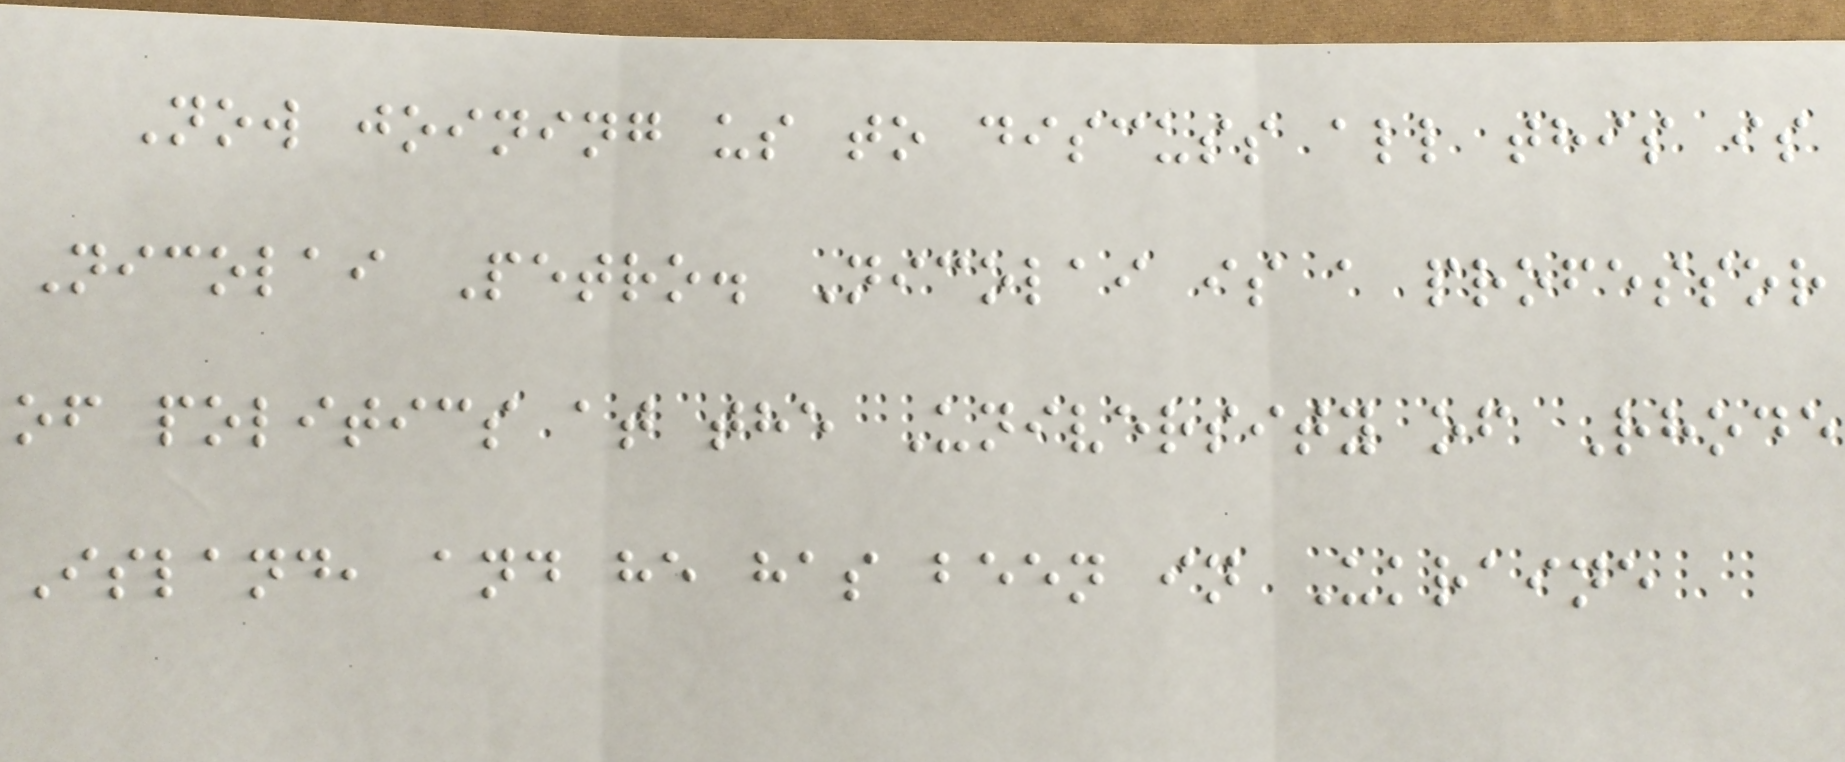Now joining us to discuss all this is
Nicolai Petro. Nicolai is a professor
of politics at the University of Rhode
Island, and he has been in Ukraine
